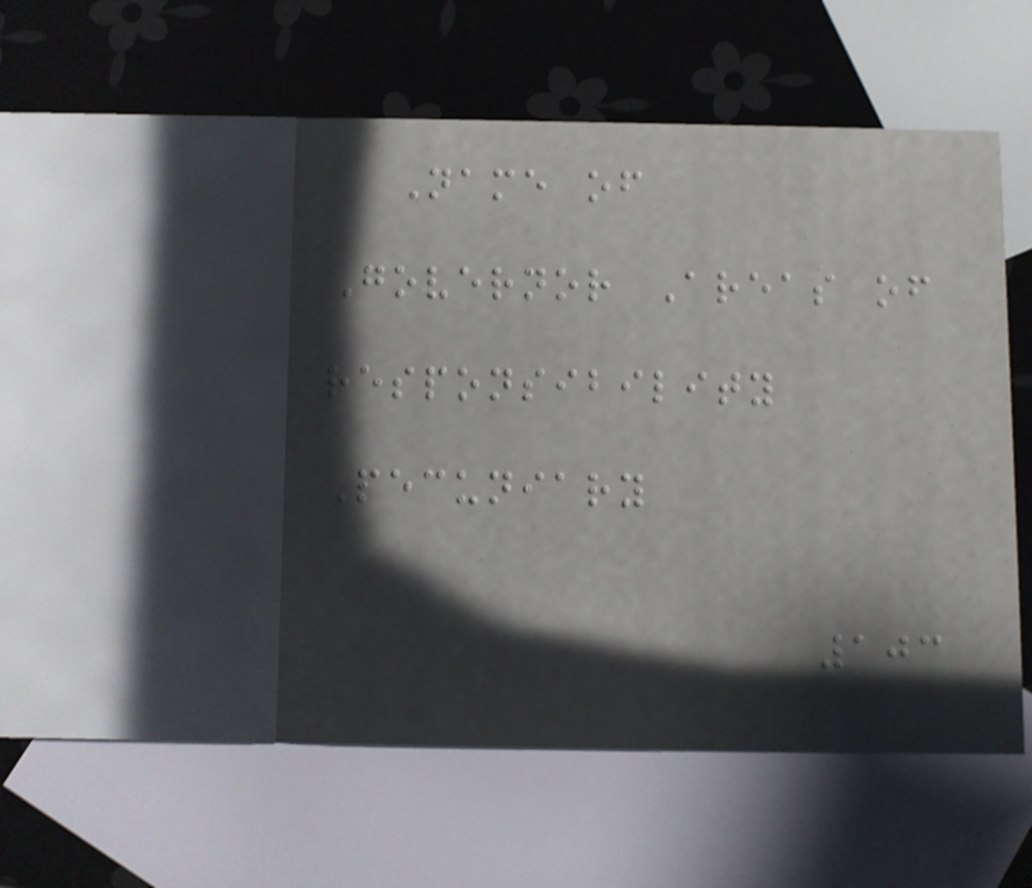Name of
Governor Areas of
responsibility
Pecuniary
103
